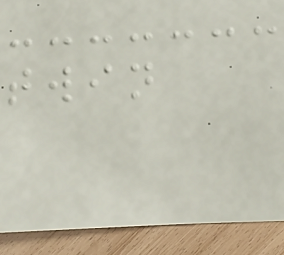twin
